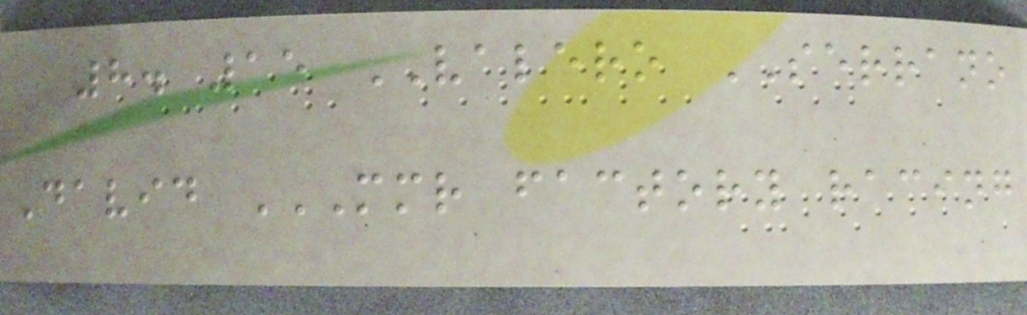8. 15 VALERO SERRANO
David MMR FACTORY RACING
